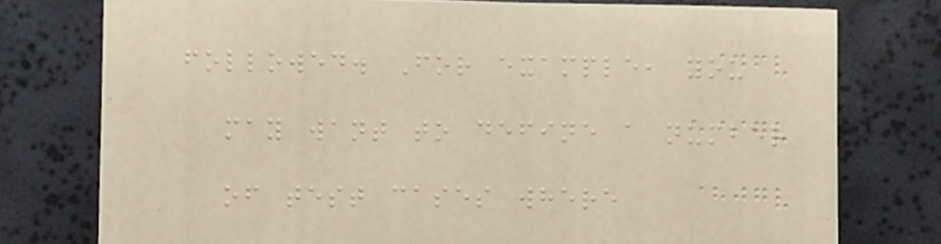followed. For example, you
may want to define a number
of test cases where
